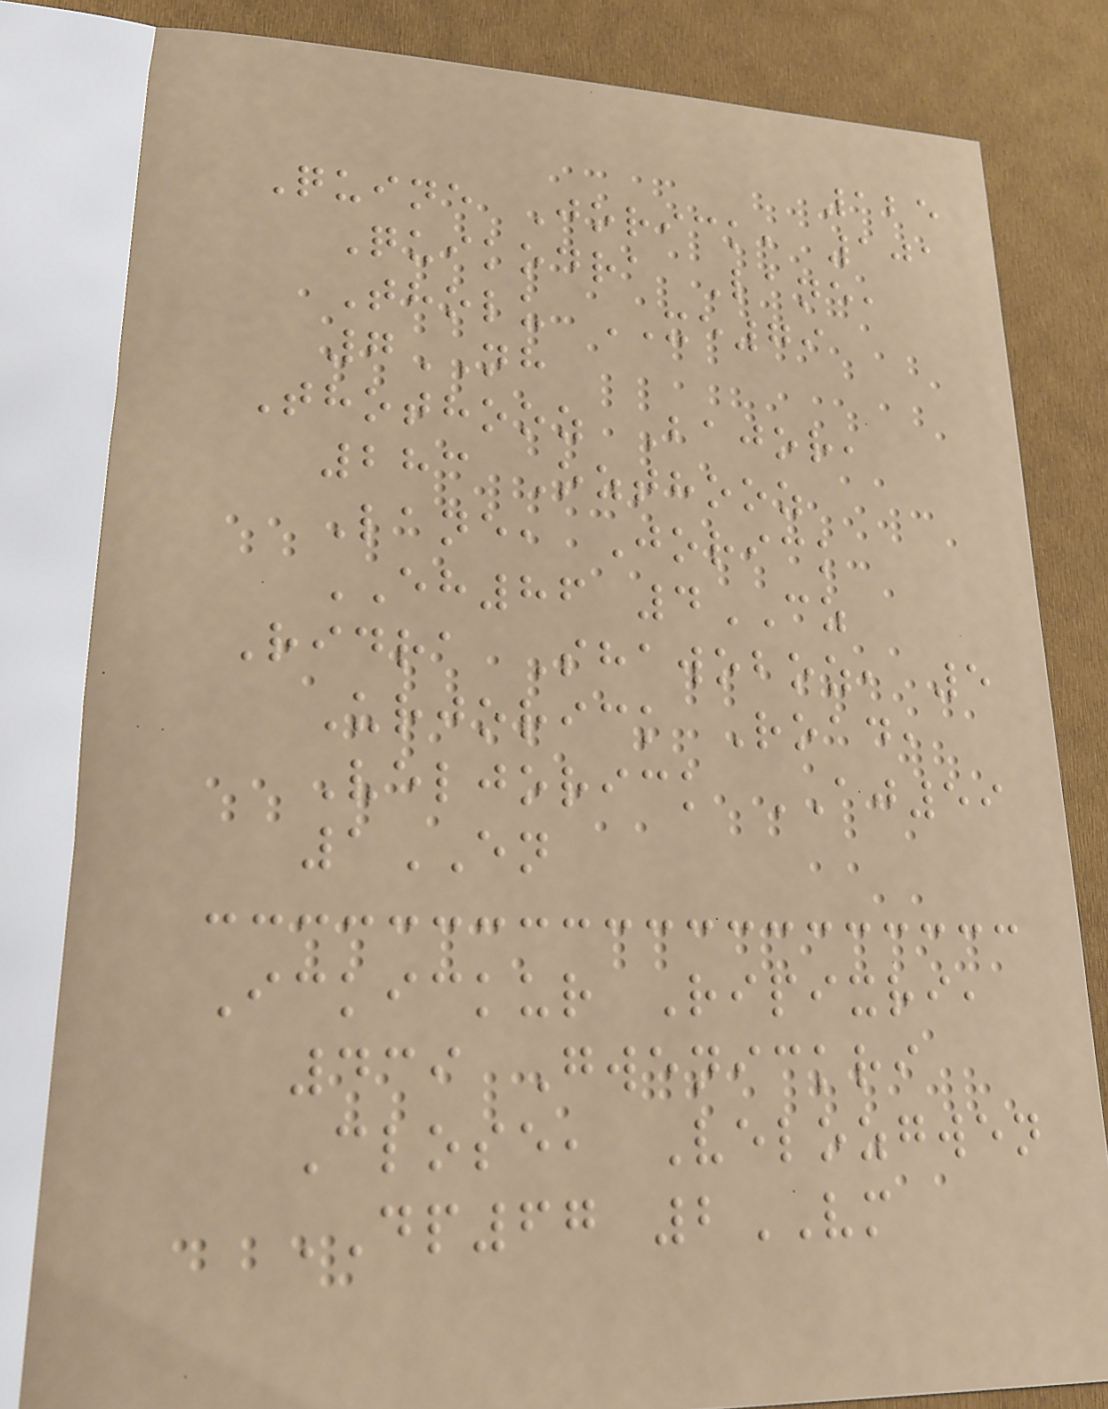125
Quine Jorick, 101
Quikodra Lane,
Tholu XE79
7NH
Thothooz Bajor,
283 Ozthooz
Lane, Jorick
EH86 4CZ
Ridra Shawoboz, 5
Urjorick Road,
Veljorick AJ59
1EN
Ickickur Ripixri,
439 Gwenickri
Close, Velozgwen
DP67 2VM
